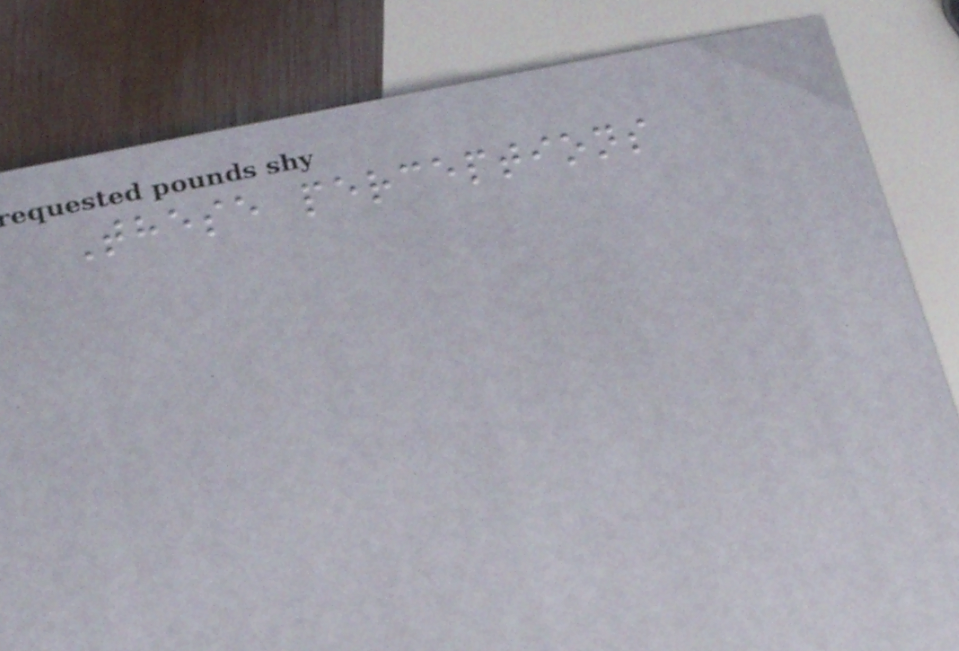These perceptions
